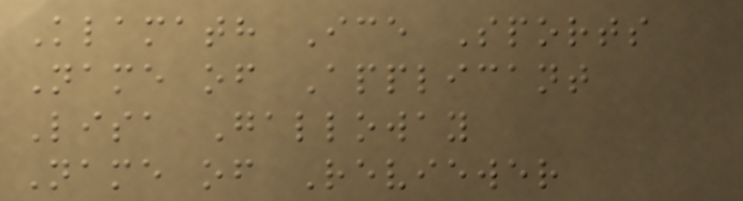Klamath Ice Sports
Name of Applicant
Lisa Galloway
Name of Reviewer
